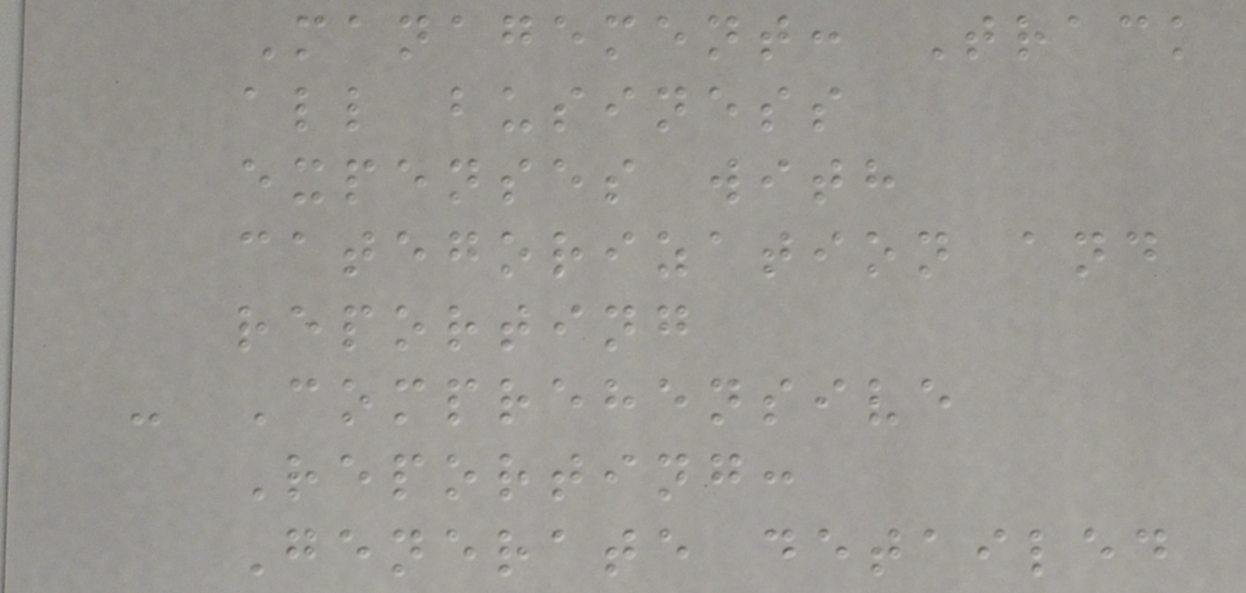Management: Track
all business
expenses with
categorization and
reporting
- Comprehensive
Reporting:
Generate detailed
